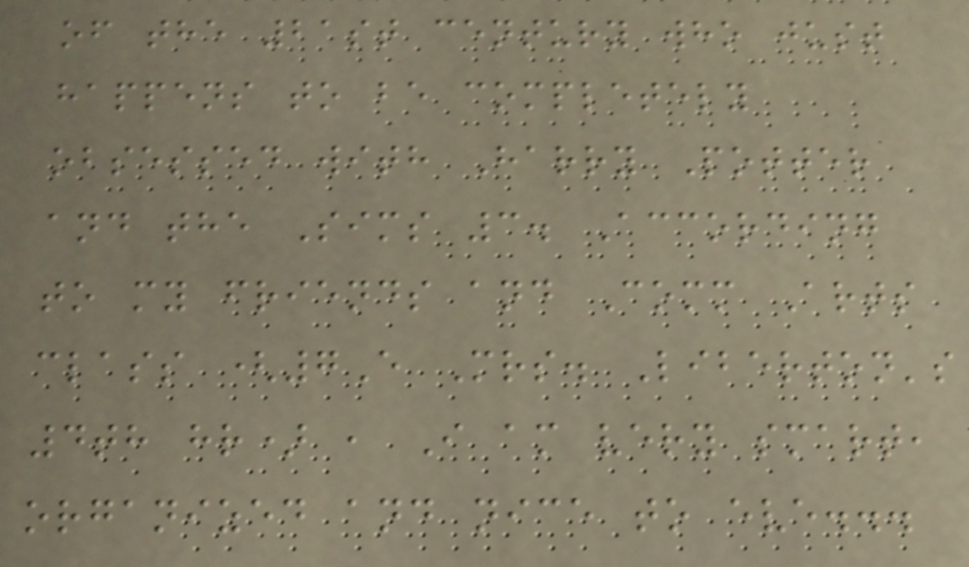of the 21st century who just
happens to be completely
obsessed with Harry Potter
and the Sims 3. According
to my friends and Comm Arts
class (7E Mrs. Liberton's
4th hr) , I am very smart,
organized and nice to eve...
